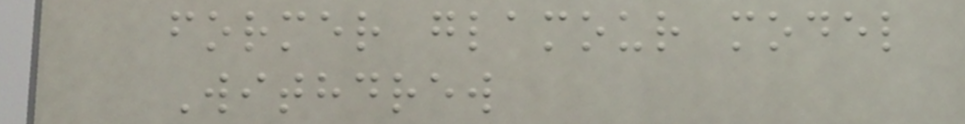former glamour model
Withdrew
